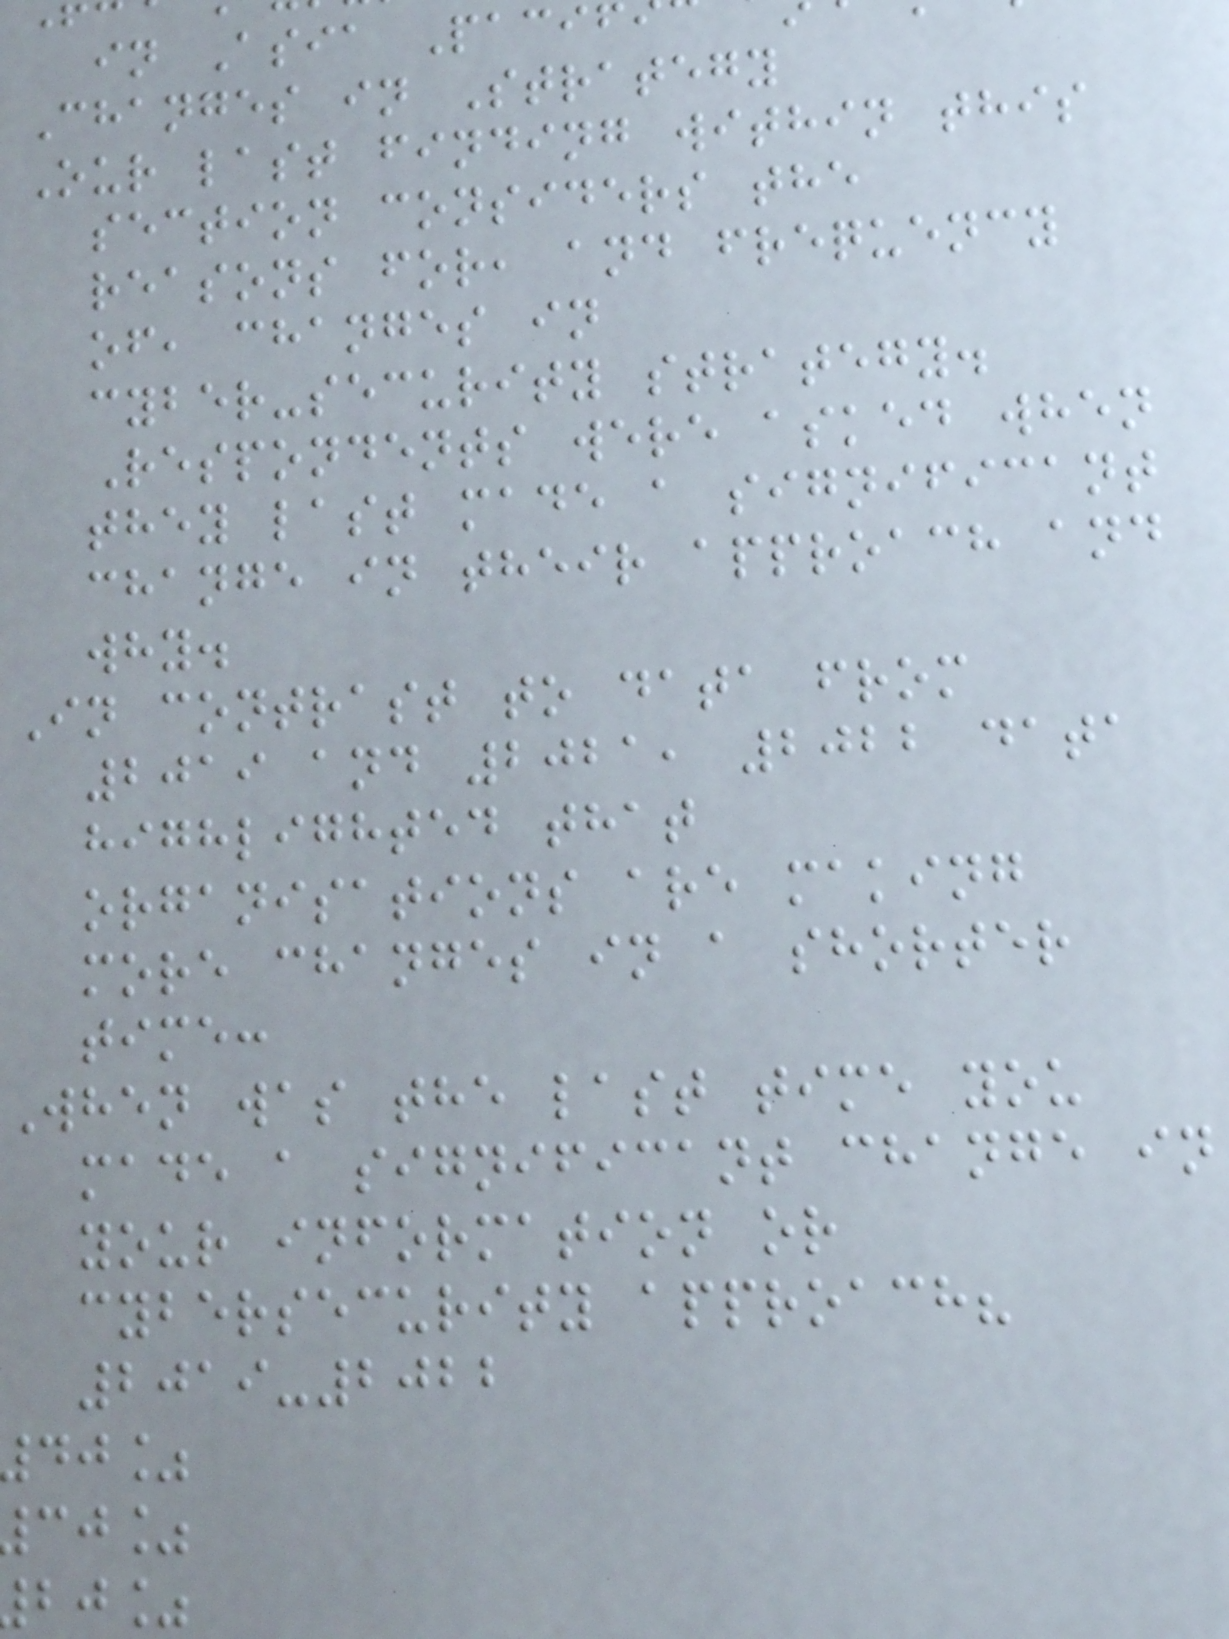in Asia Pacif
Changes in Strategy
Our last finding within this
section considers the
reasons for, and frequency
of, changes in
cyber-security strategy.
Respondents were asked when
they last made a significant
change in their approach and
why.
In contrast to data from
2019 and 2021, 2022 data
highlighted that
organisations are making
more changes in a shorter
time:
When was the last time you
made a significant change in
your information or
cybersecurity approach?
2019-2022
dj%
cj%
bj%
